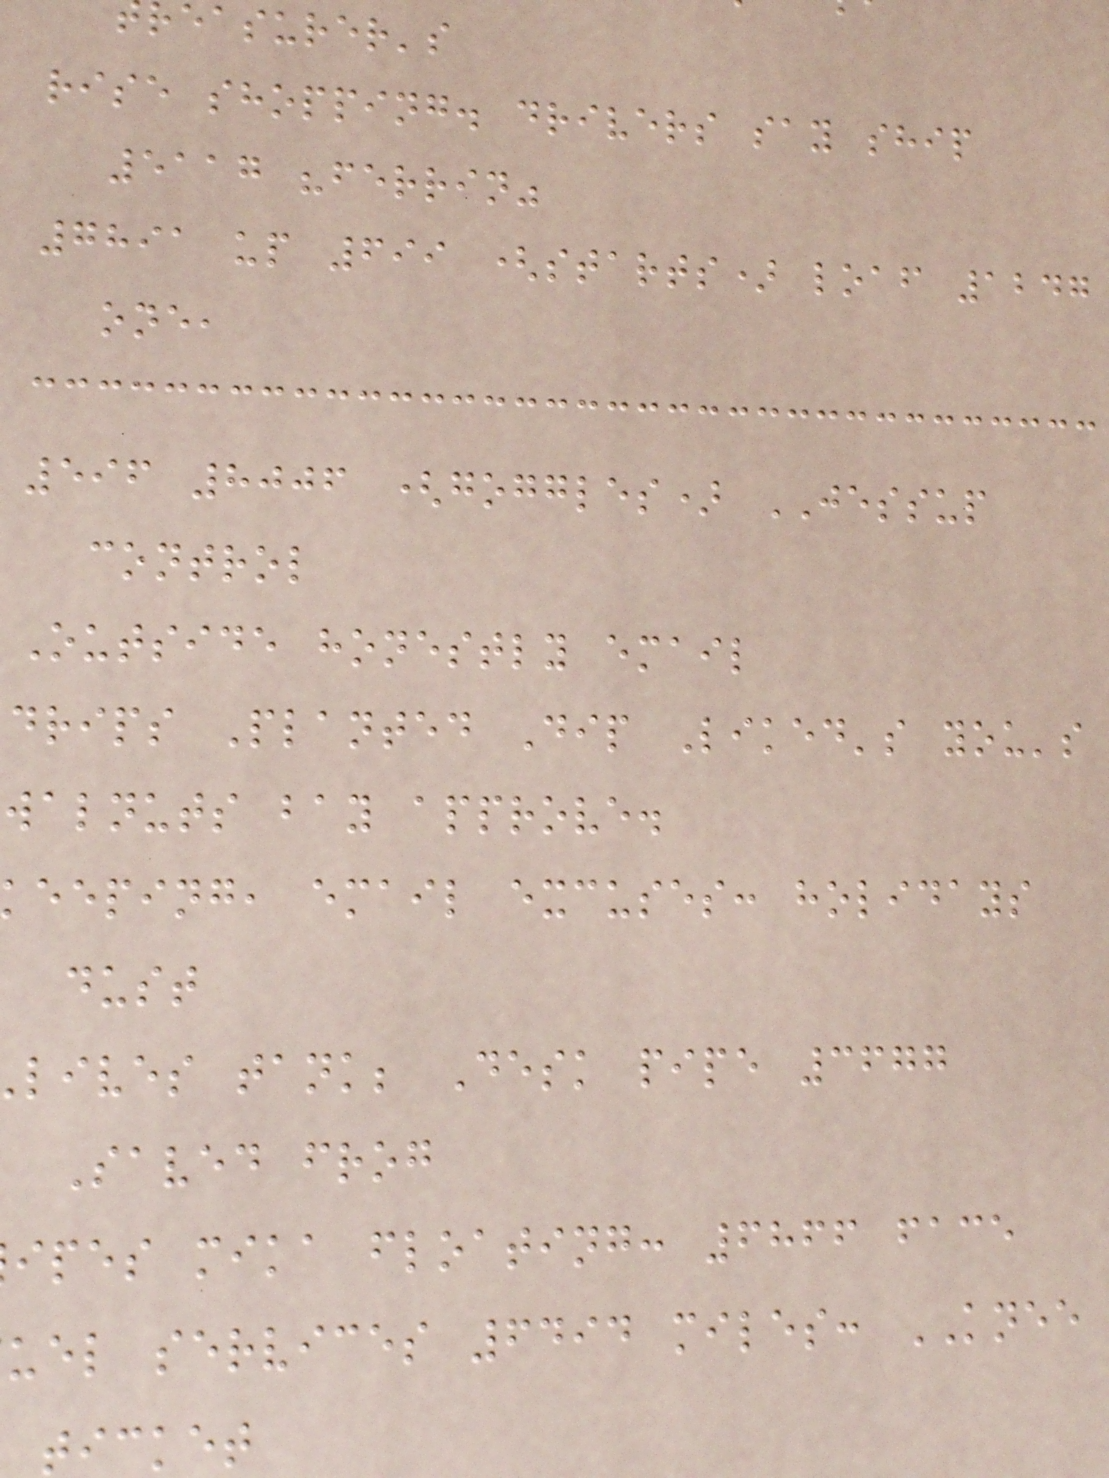reasurer's
rise shopping. drivers say ship
5117 "ferrin"
7891 up 699 (starts) loaf 1247
one,
596 8006 (goggles) JESSUP
control
Outside honestly email
drips Planted Dip Liked's you's
walnuts bay approve.
eeping, email excuses: holidays
dust
lives tank; Desk pipe 3677
Saved frog
ipes mika floating: 6866 face
uel services 6494 miles: KNEE
ticket
